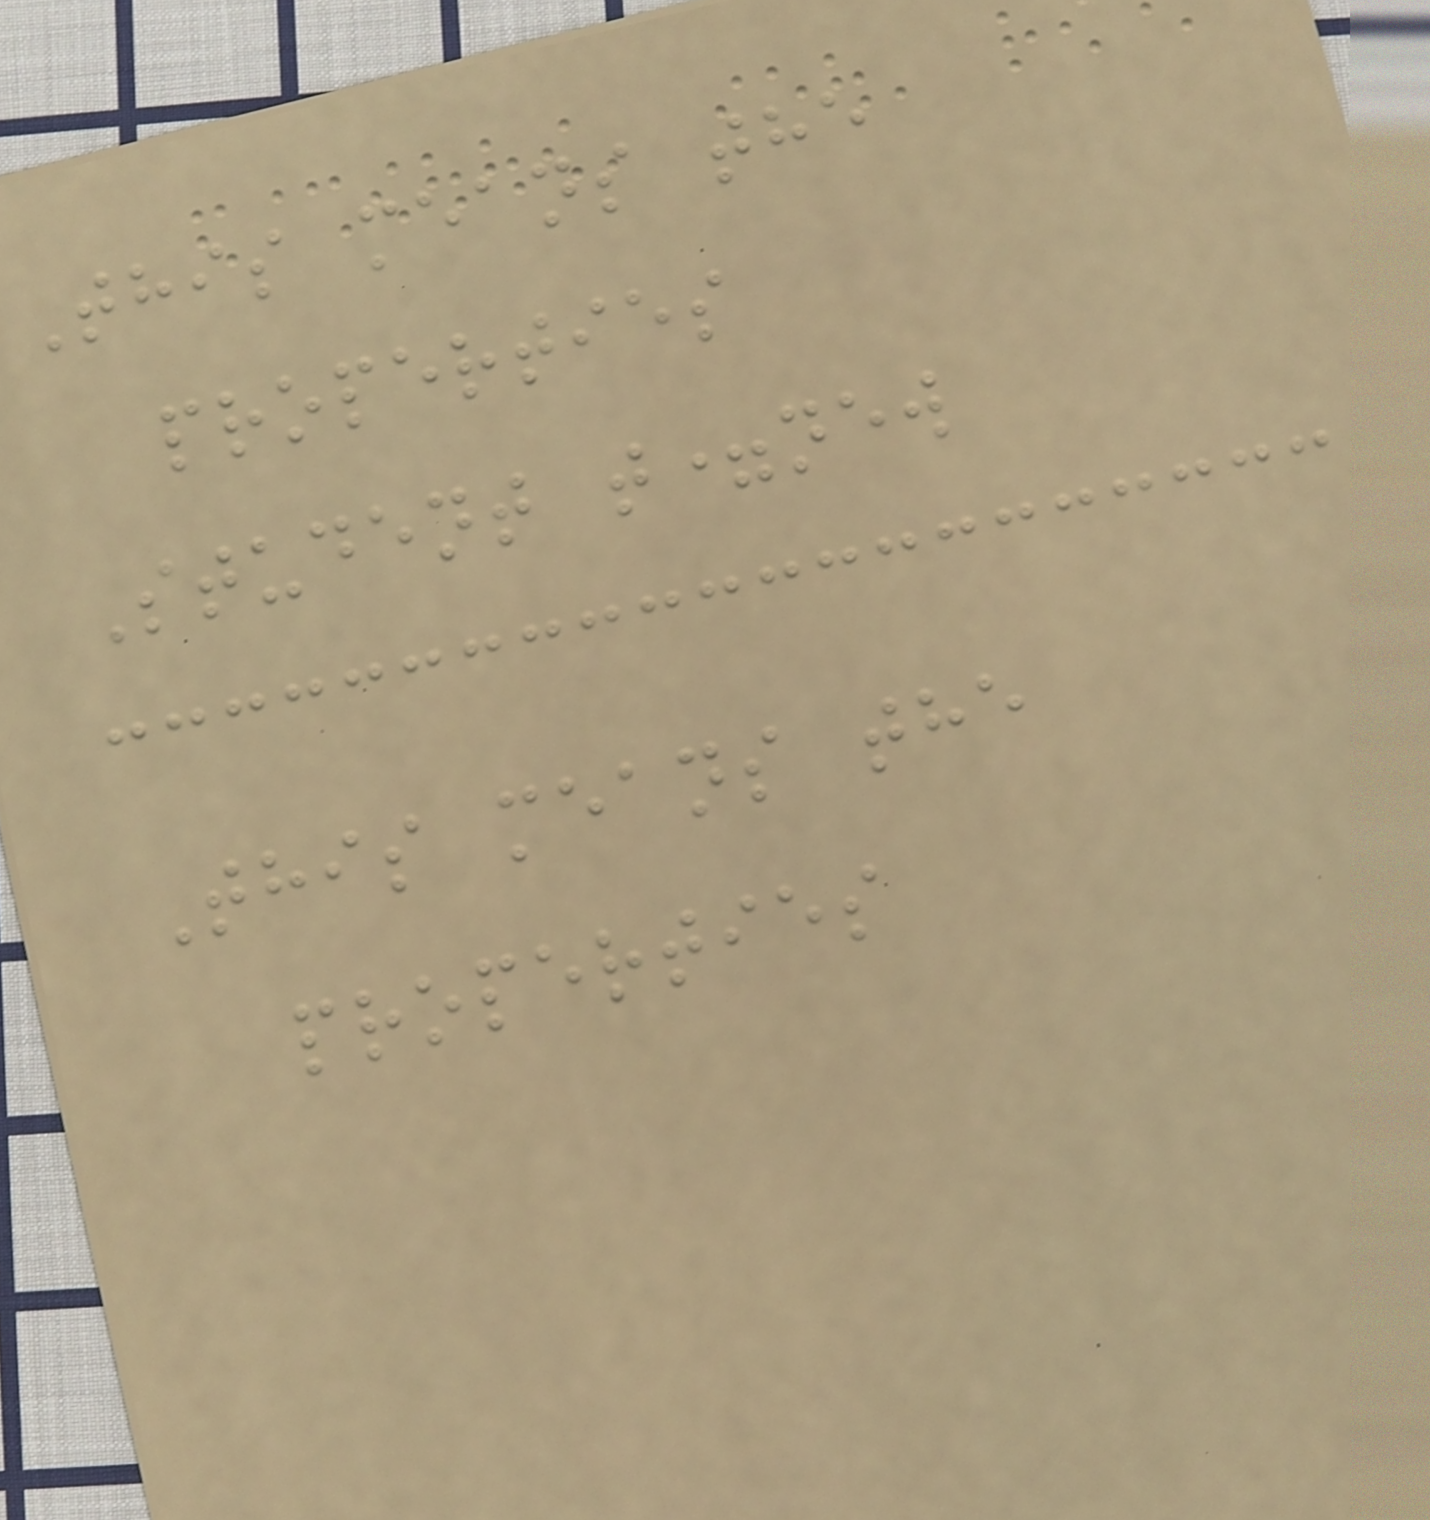This means the
properties
Student t=new
This means the
properties
